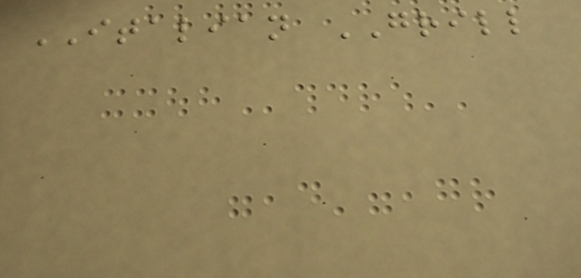ITALIAN GRILL
